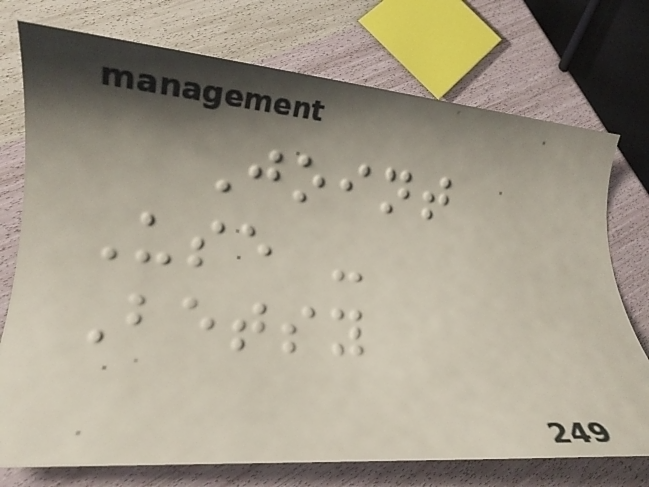Joint
Use -
Betsy
